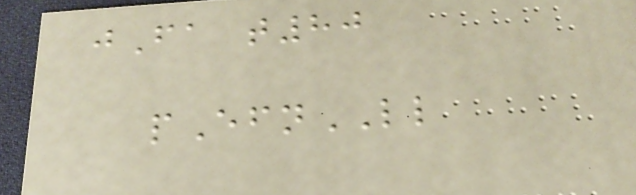jFa t80
pEfnLL
